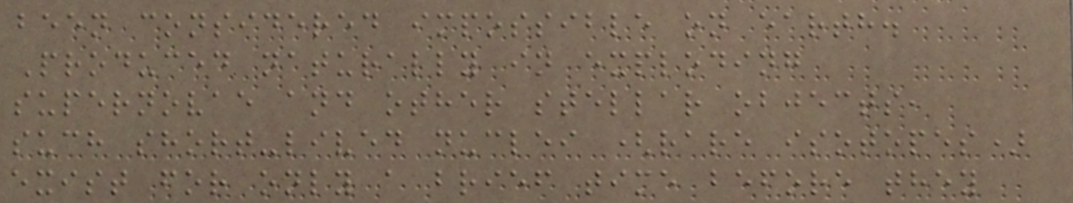been considered impossible on earth.
Produced naturally in exploding
supernovae and other stellar objects,
such short-lived nuclei (rare isotopes)
exist for only a brief time before they
